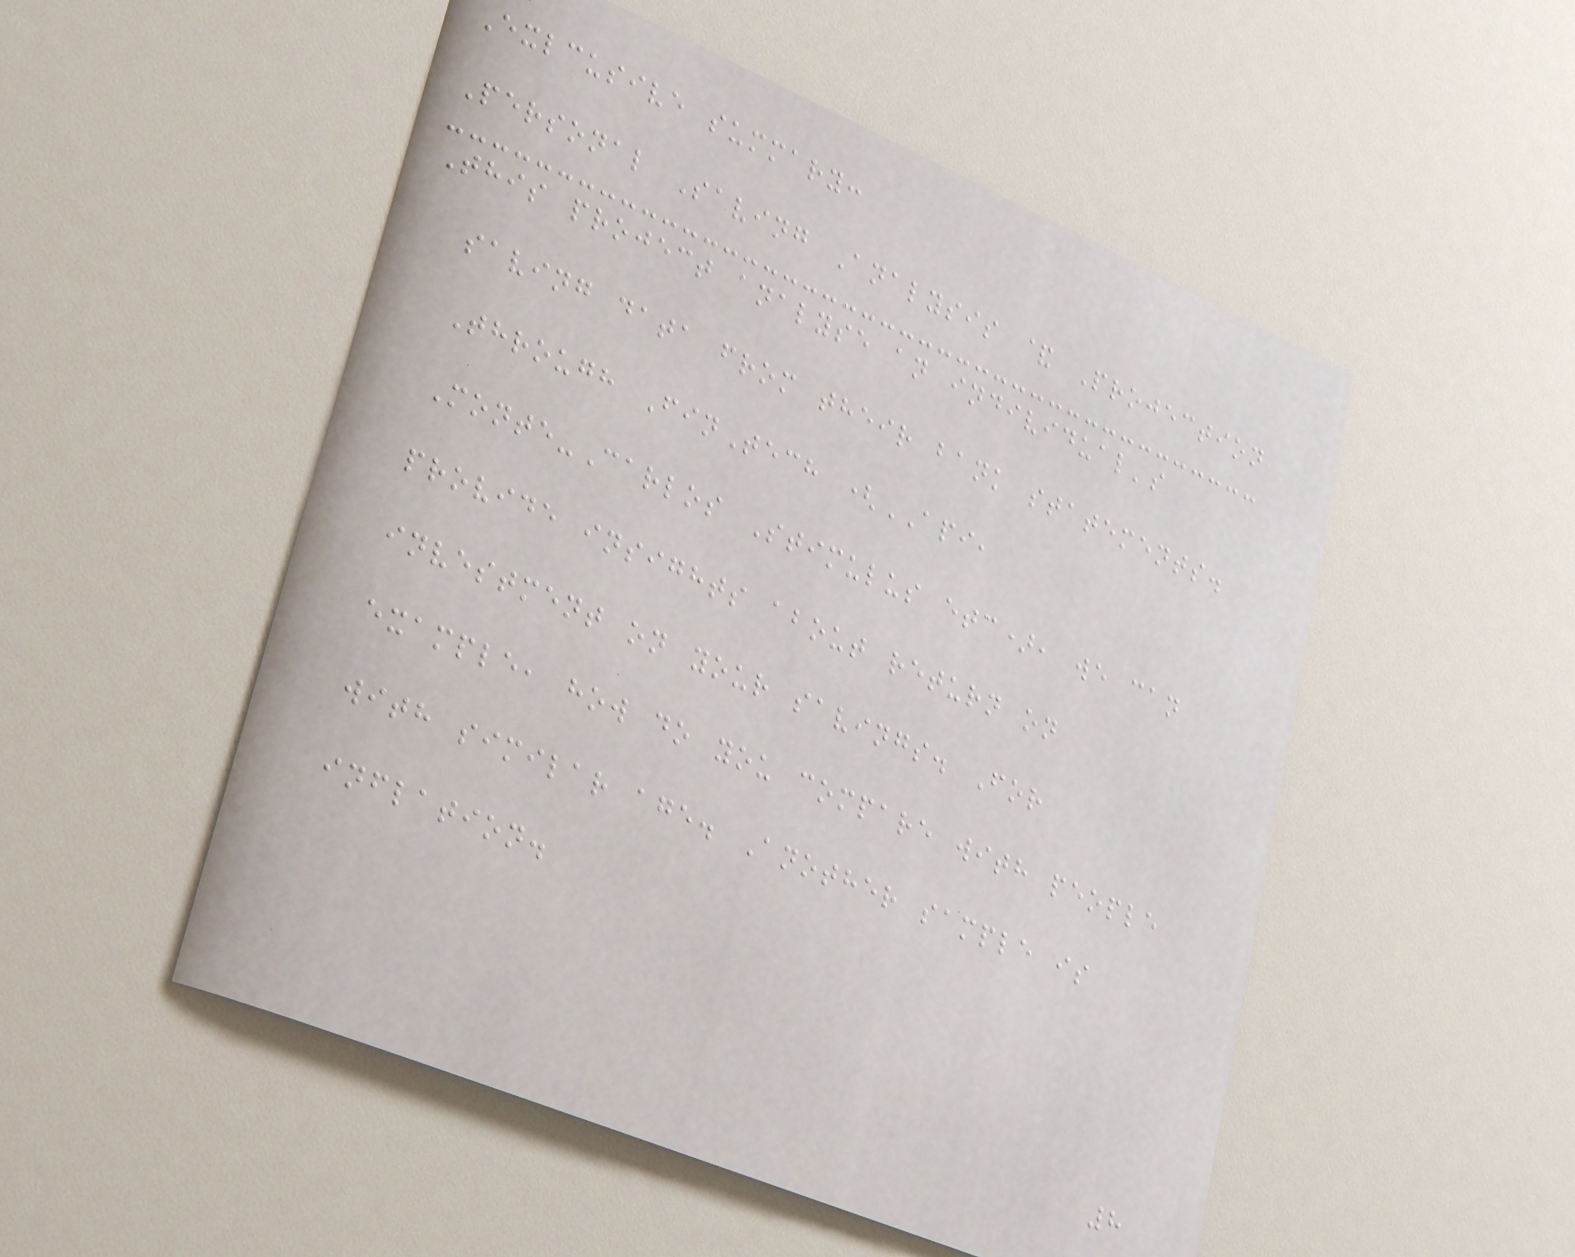Exlcusive summary:
Personal Saving Analysis & Projection
This project analyse an individual's
saving data from their bank statements.
Through FinTech (API,
Monte-Carlos Stimulus etc), we can
provide insights about return on
investment on your savings. For
example, how do you compare with people
with similar age. Another sample is
inflation.
8
